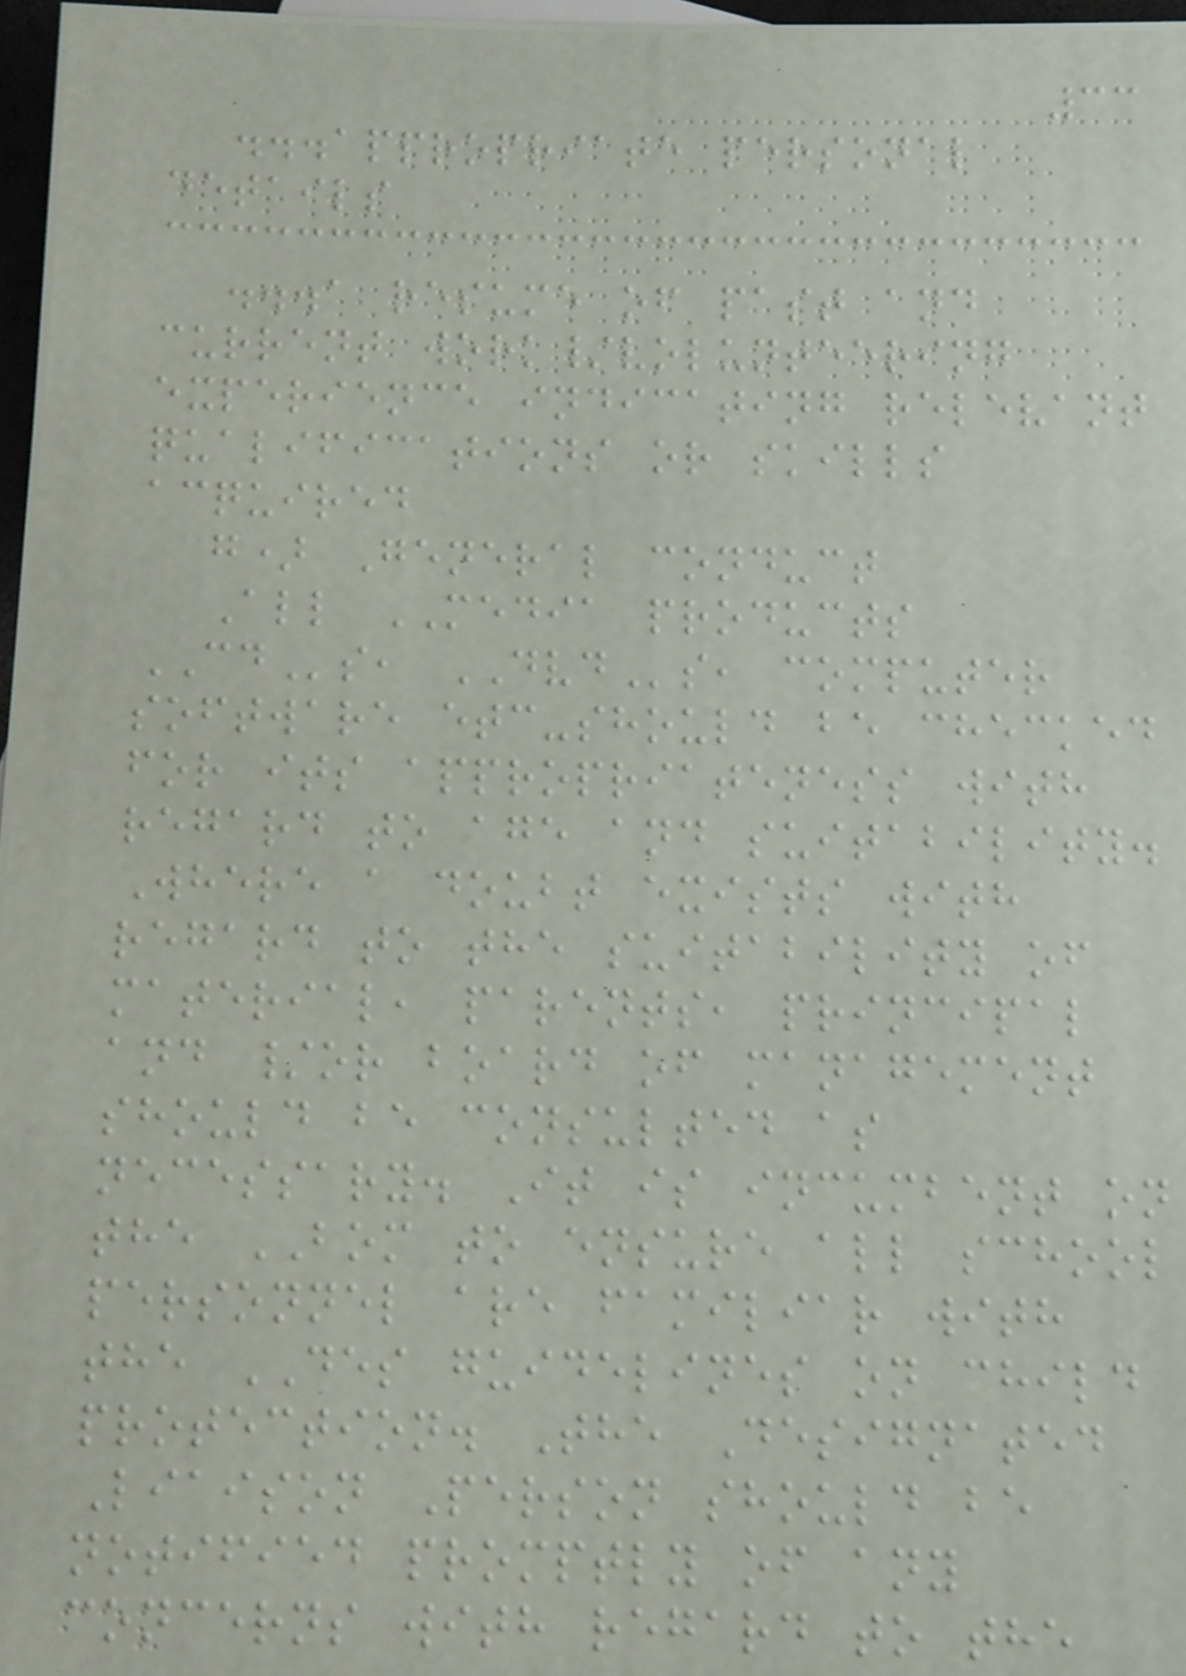33
...appropriate personal
details
...a resume of past and
current work/volunteering
experience indicating relevant
qualifications or skills
acquired
g) General conduct
All MEDIA products
CDs, DVDs, computer
software etc-should be checked
for its appropriateness with
regard to age and suitability.
Where a doubt exists with
regard to the suitability of
material, parents, principal
and /or board of management
should be consulted as
necessary. It is incumbent on
the BOM to ensure all school
personnel are familiar with
the DES guidelines on child
protection. The Designated
Liaison Person should be
notified promptly of any
concerns with regard to the
